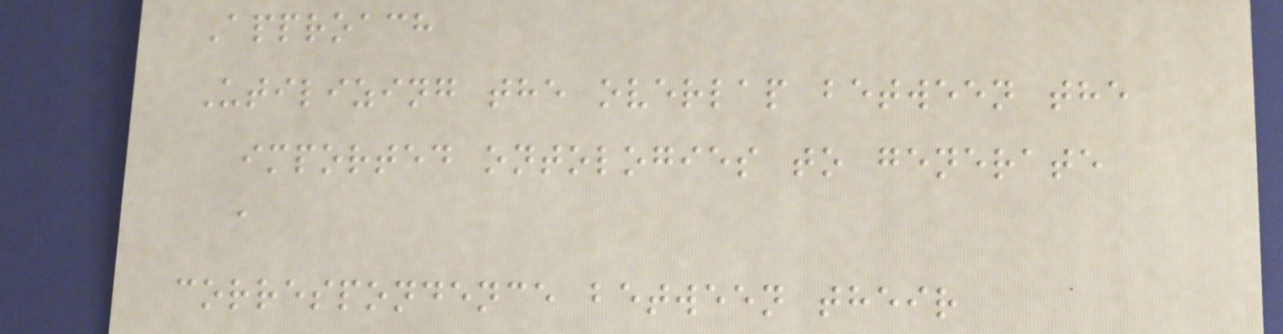Approach
Utilizing the overlap between the
imported ontologies to generate
a
correspondence between their
